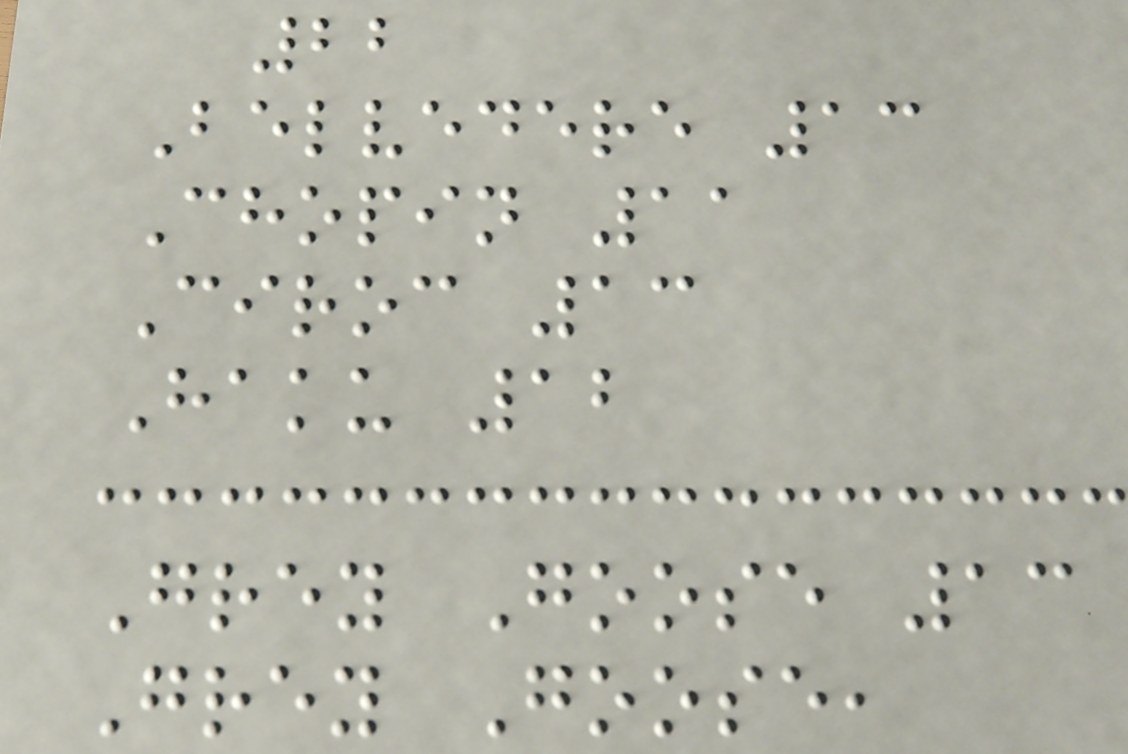22
Belvedere 13
Chopin 11
Ciroc 13
Haku 12
Grey Goose 13
Grey Goose,
